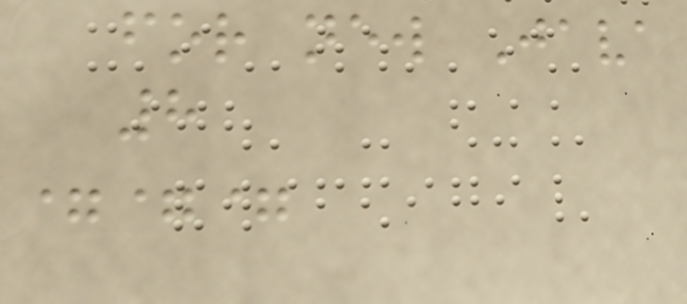for new Java
8
===
